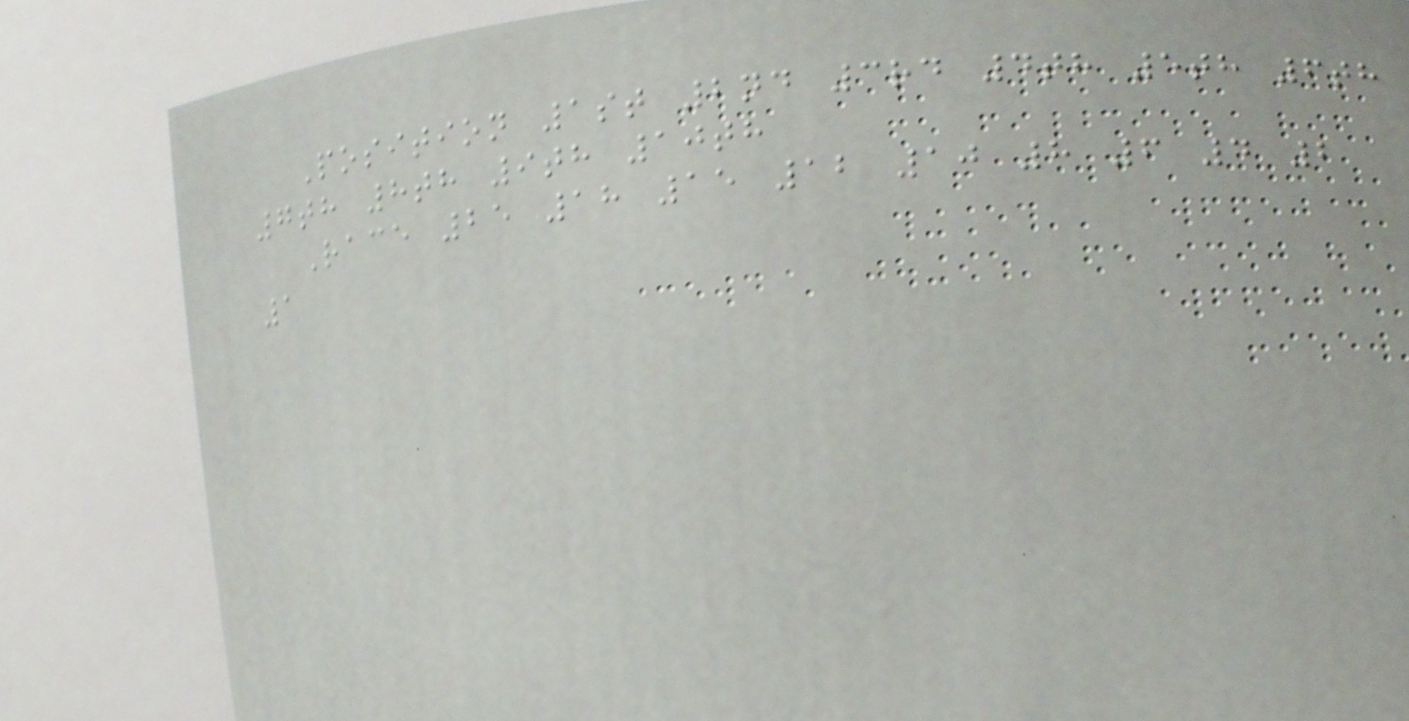Position 1st 2nd 3rd 4th 5th 6th
7th 8th 9th 10th
Race 25 18 15 12 10 8 6 4 2
1
